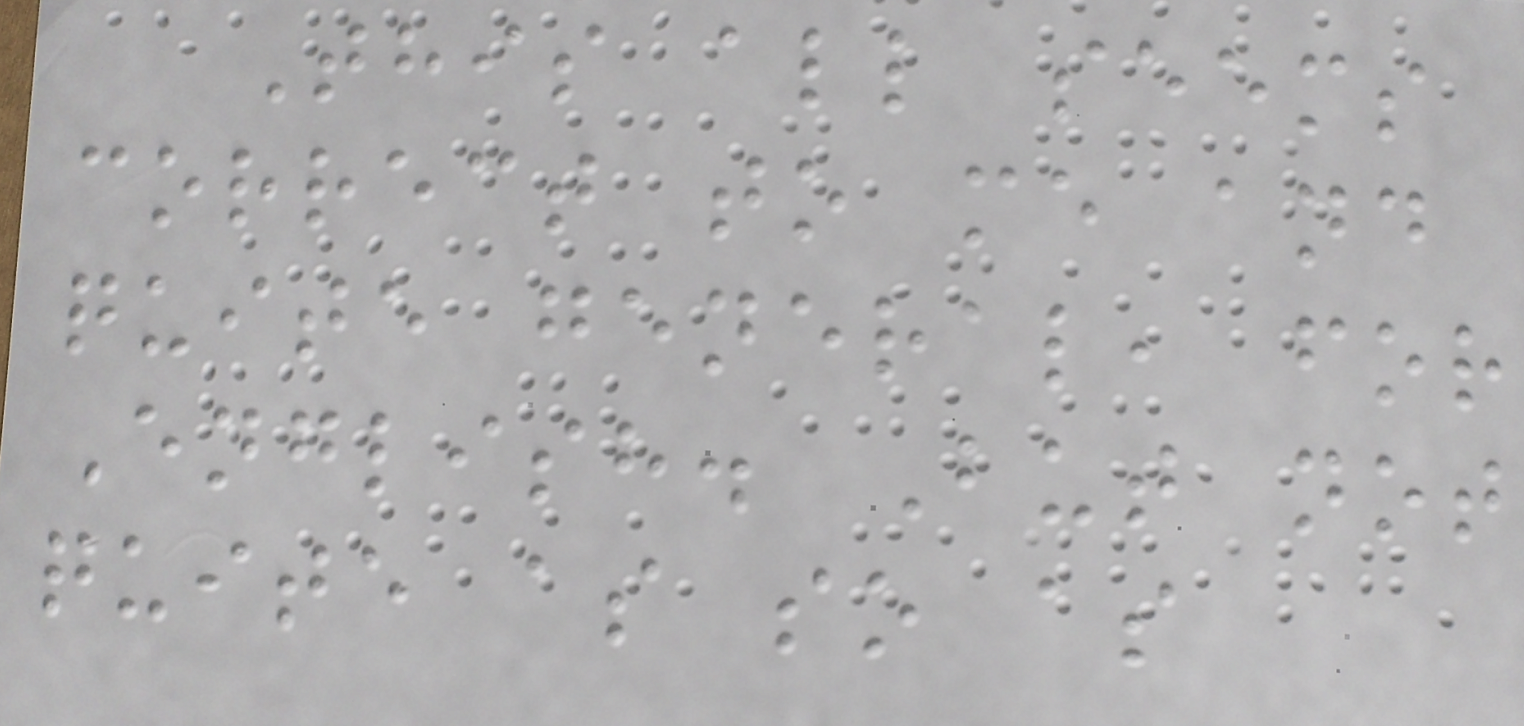This all seems
correct to me and
quite general, for
English. But not
quite as so as
